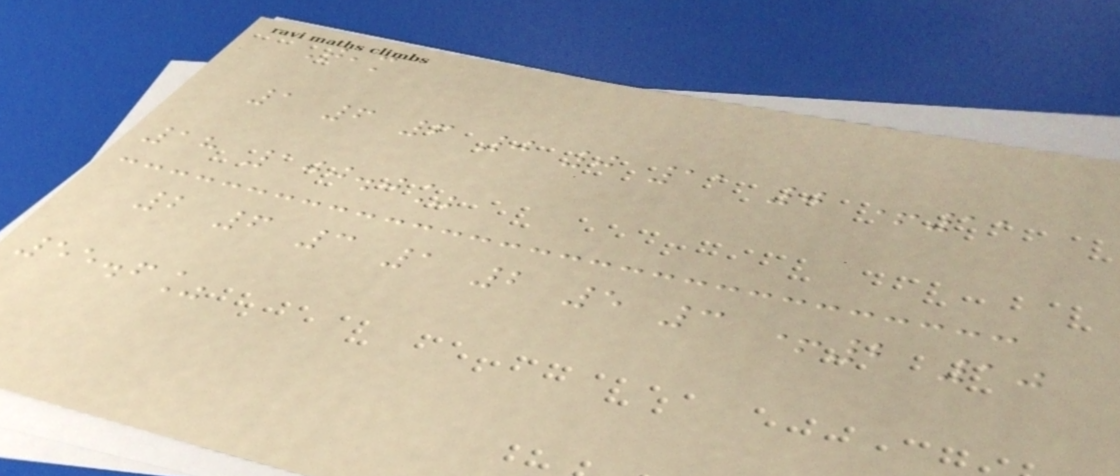Team
1 6 6 0 0 11 0 +11
18 100.0%
2 6 3 1 2 5 3 +2 10
55.6%
